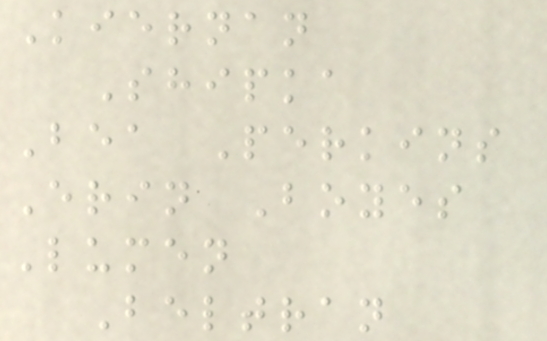Kiernan
Shipka
Bea Perkins
Erin Boyes
Lumen
Beltran
